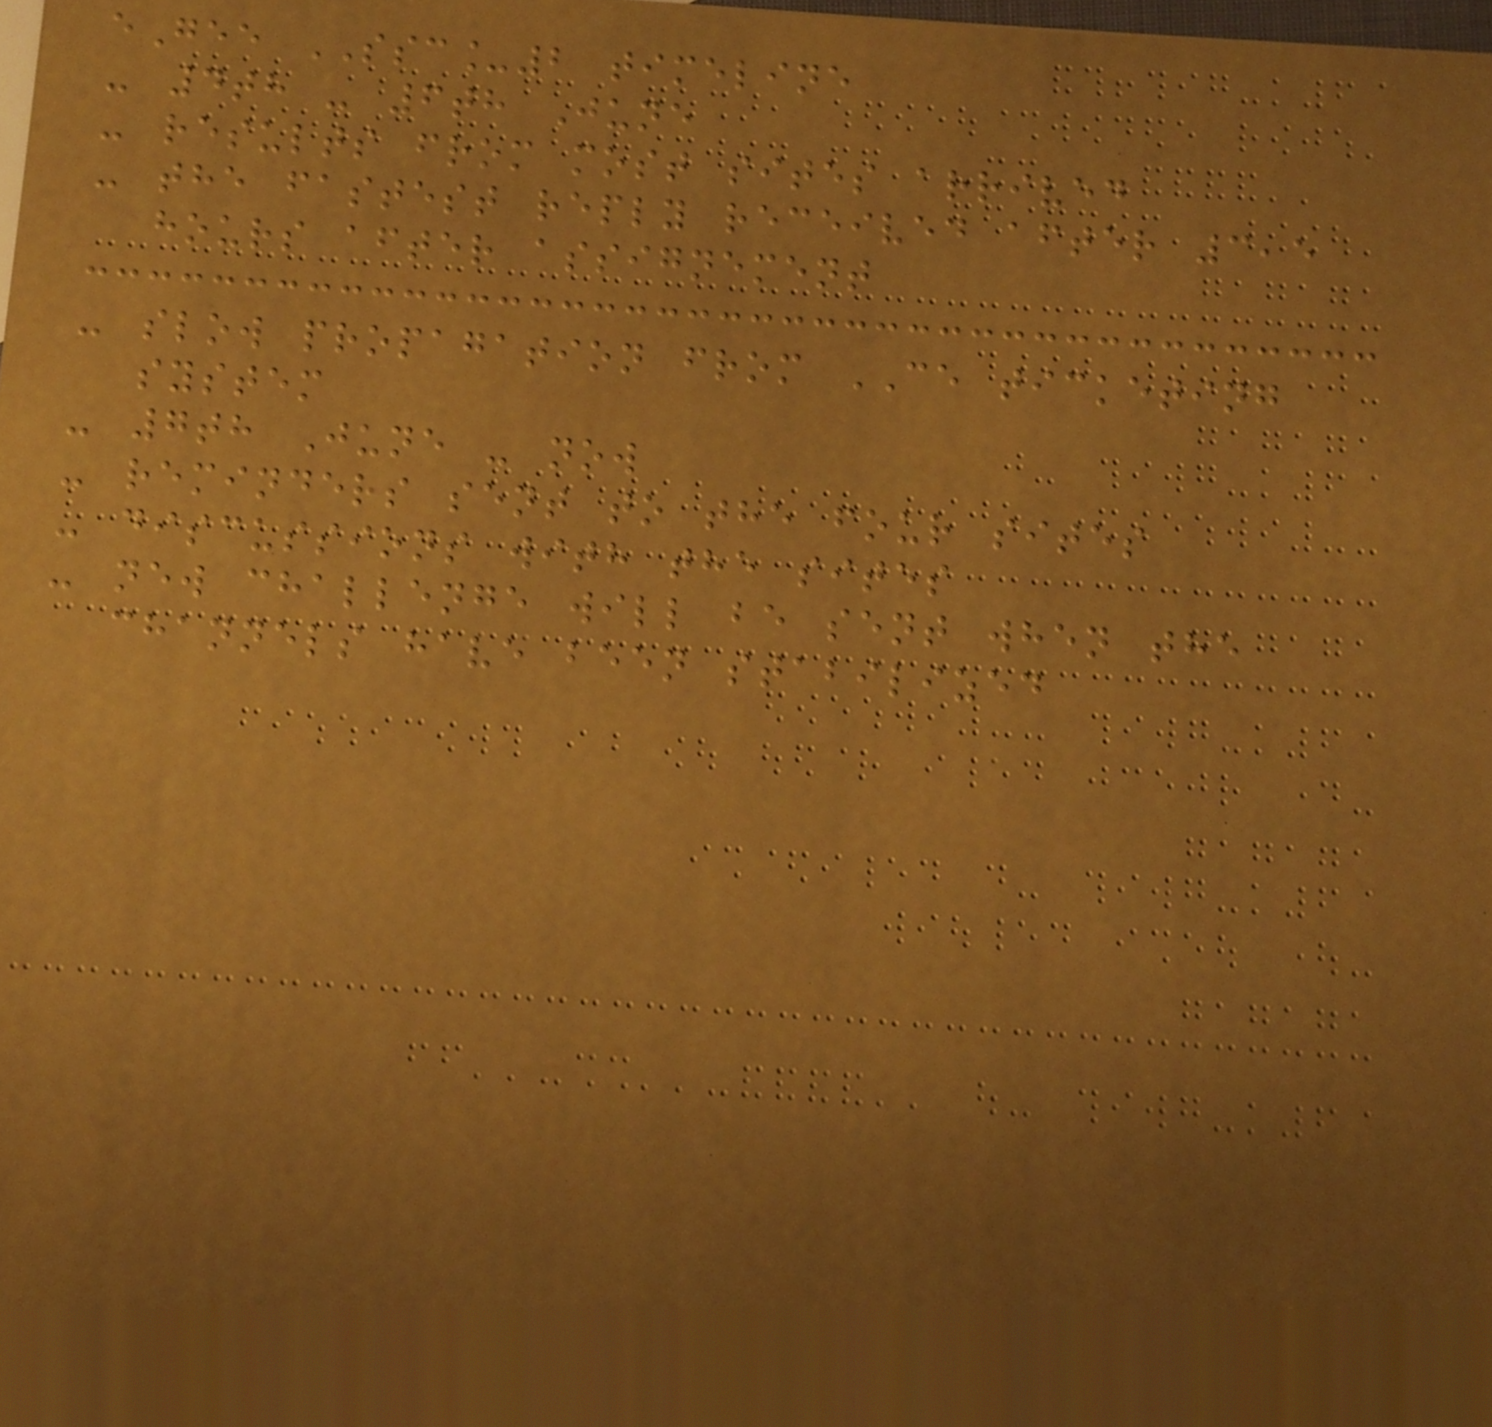eGee SSC_2 timeline
- 4th - 6th June
- results from most sites arrived
- the fastest reply received after 3,5
hours after assignement
- slow propagation from CE ticketing
system
- 7th June - now
- reminders sent to the four sites
- discussions with the sites
- new challenge will be sent when the
channels have been stabilized
